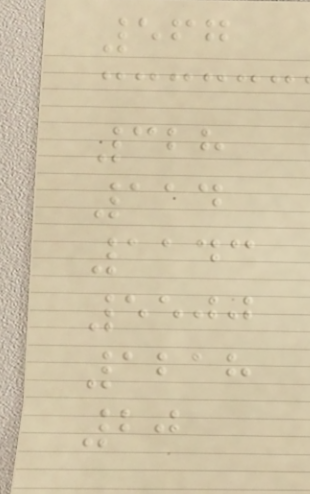567
328
114
1143
5500
1218
20
